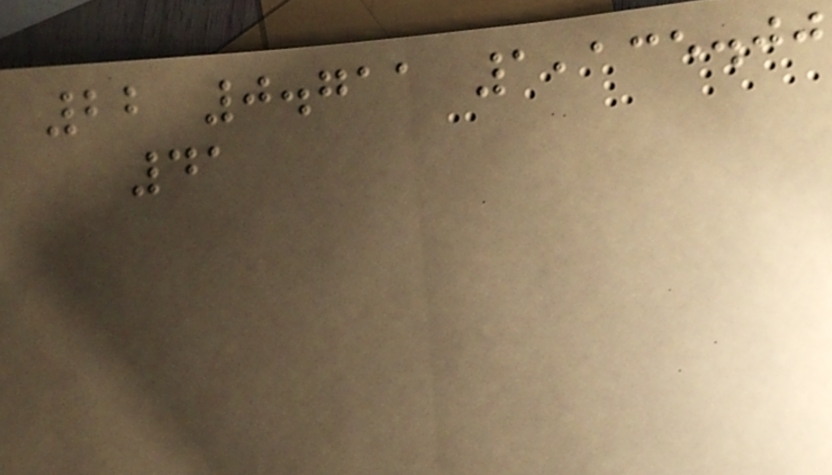22 0.711 1,135.00
41
